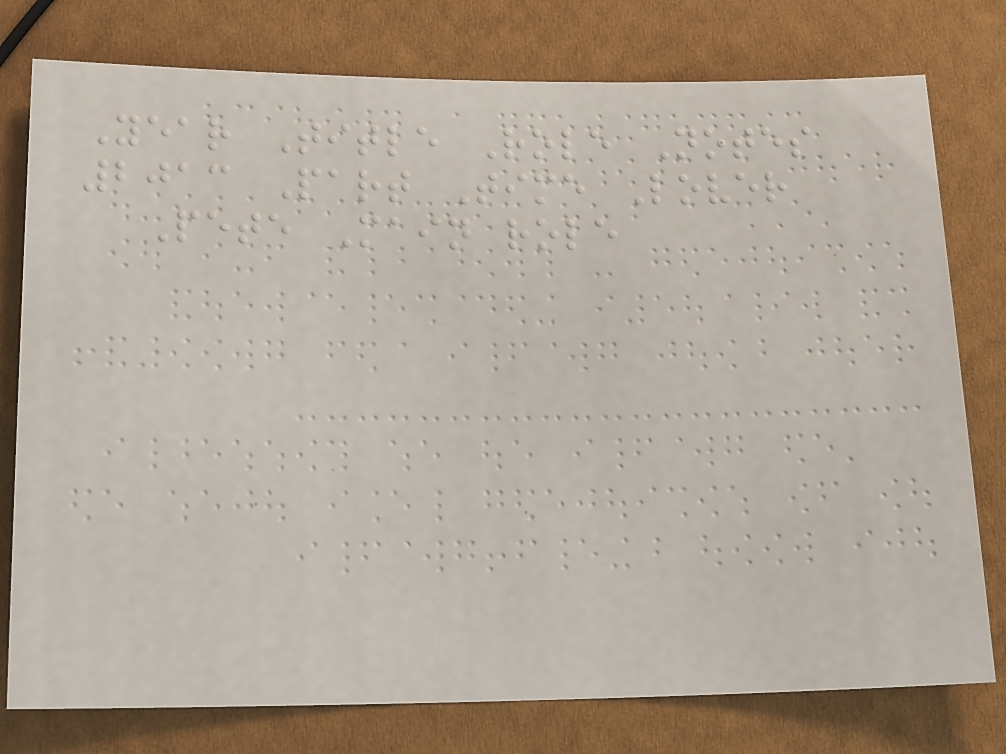Year Title Role Notes
2013 Part Time Lover
Pete Main role
